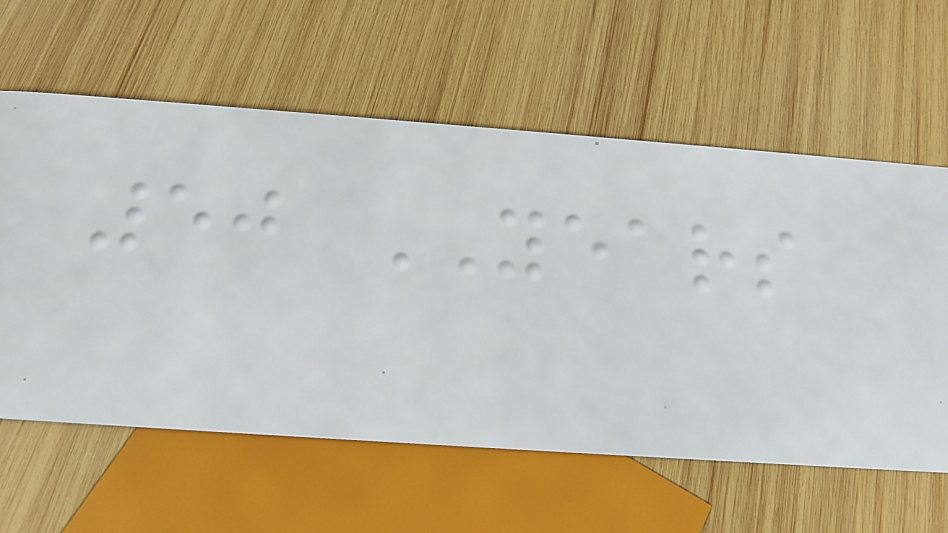50 YEARS
